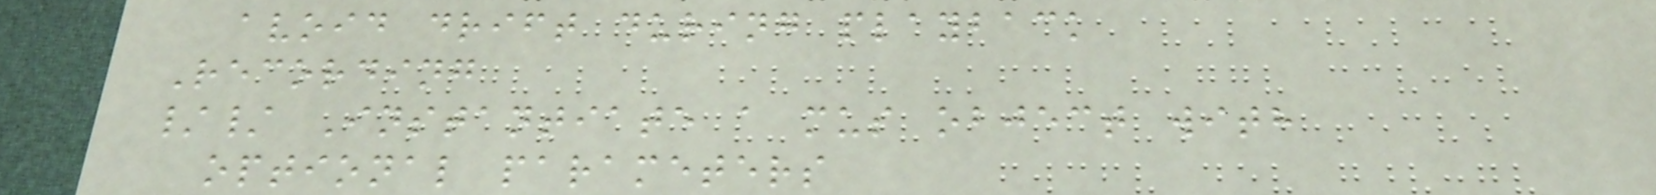avoid drift during playback
Recording
// Instantiate a mus object with
optional parameters
